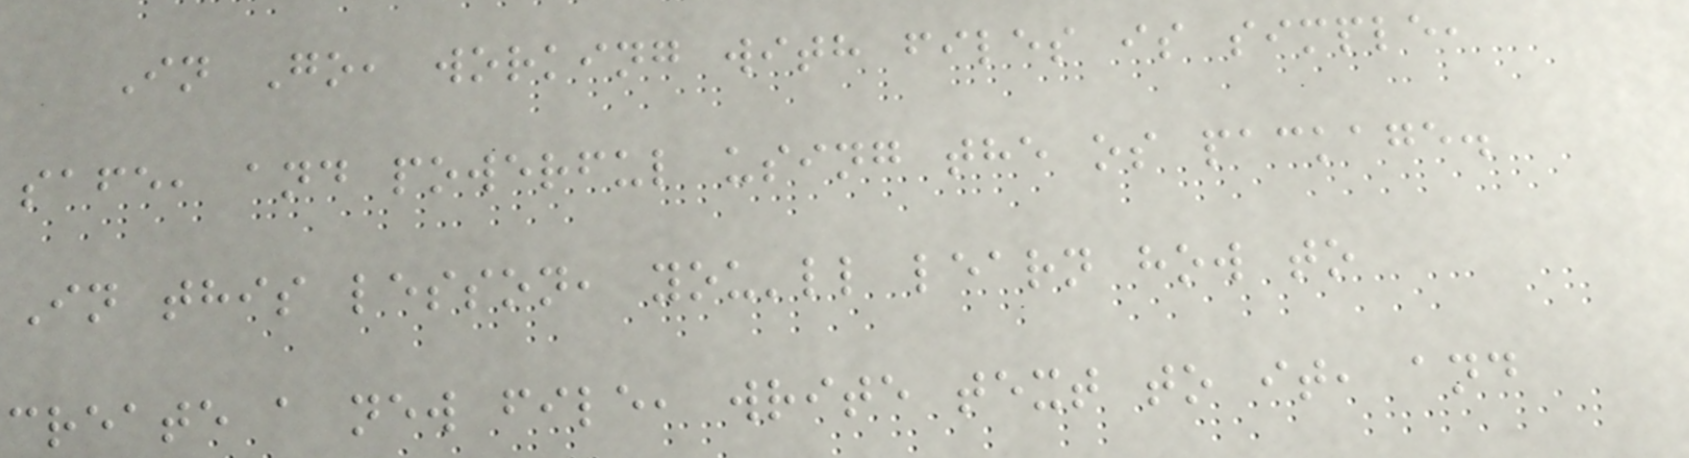In Go, working with files is simple,
safe, and powerful using the os package.
In this lesson, you'll learn how to
create a new file, write text to it, and
